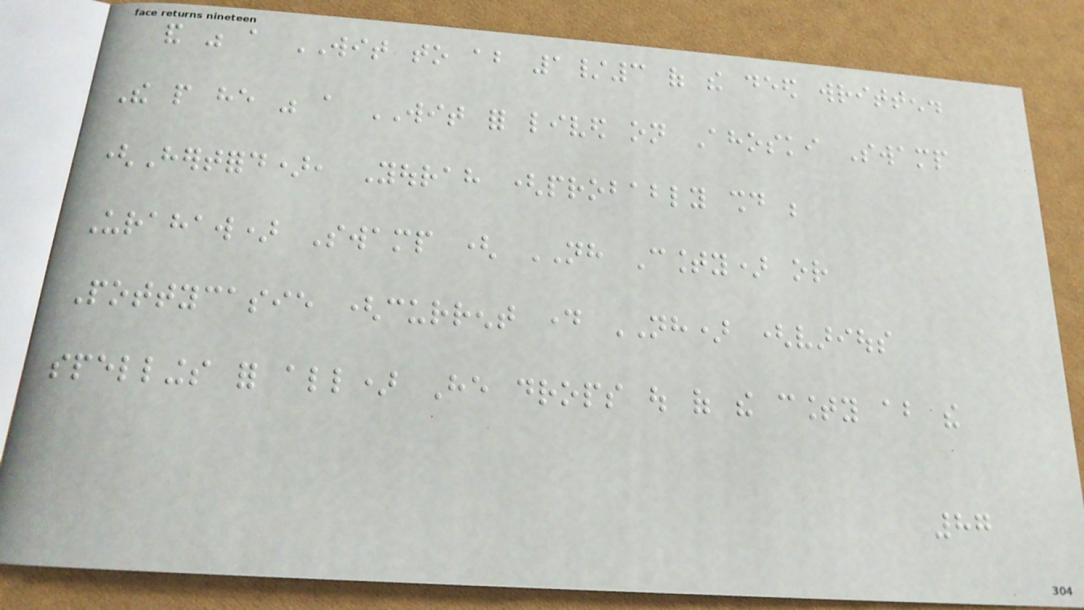and was a WIT to about 1/3 of the deed written.
The people he was a WIT for lived on Ahoski Swamp
(Hertford), Yourah (probably should be
Urahaw) Swamp ( NH County) or
Pottycasie (current day NH) (various
spellings for all) He drops out of the county about the
87
